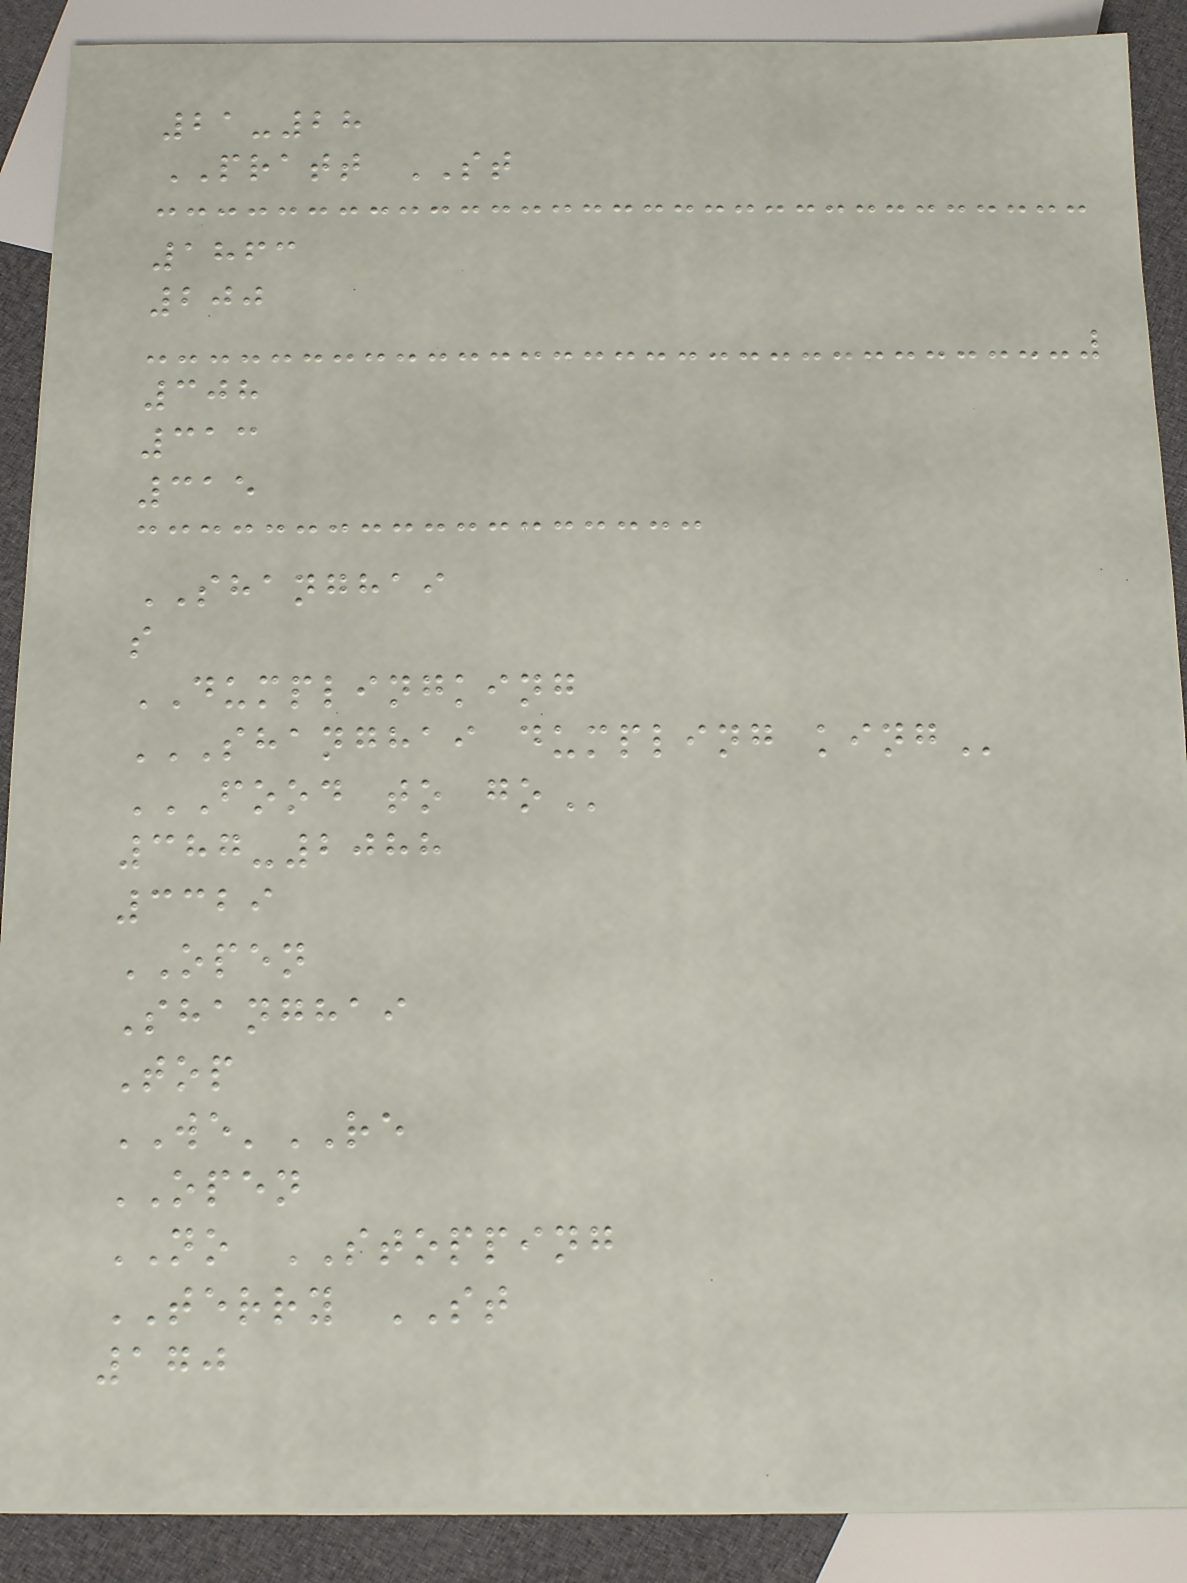21-28
PRATT ST
1863
200
308
313
315
SHANGHAI
s
DUMPLINGKING
SHANGHAI DUMPLING KING
FOOD TO GO
387-2088
3329
OPEN
Shanghai
Top
WE'RE
OPEN
NO STOPPING
TERRY ST
170
